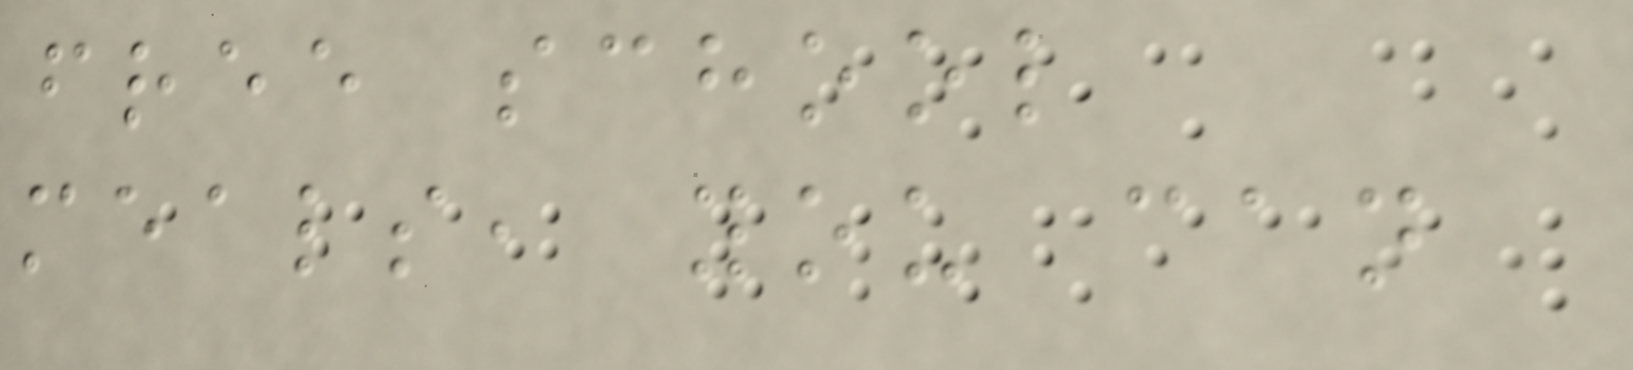free school
meals, you can
